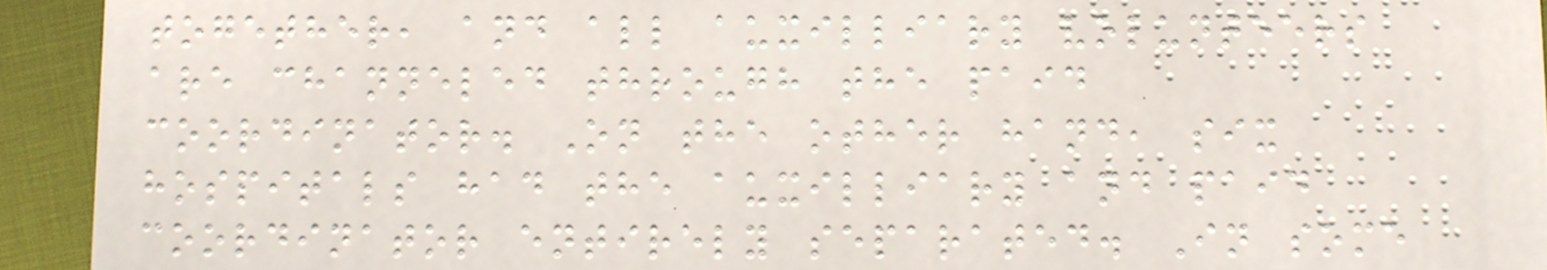together, and all auxilliary volunteers
are channeled through the paid
coordinator. On the other hand, six
hospitals had the auxilliary and paid
coordinator entirely separated. In some
